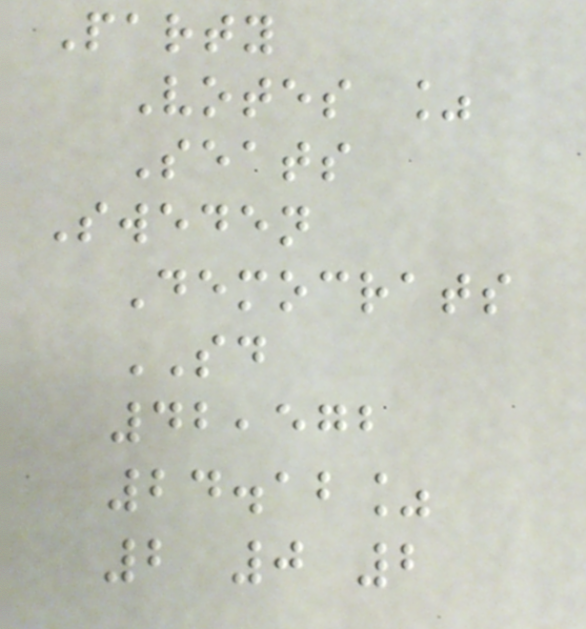Party
Votes %
Seats
Sweden
Democrats
SD
42,572
24.12%
2 0 2
